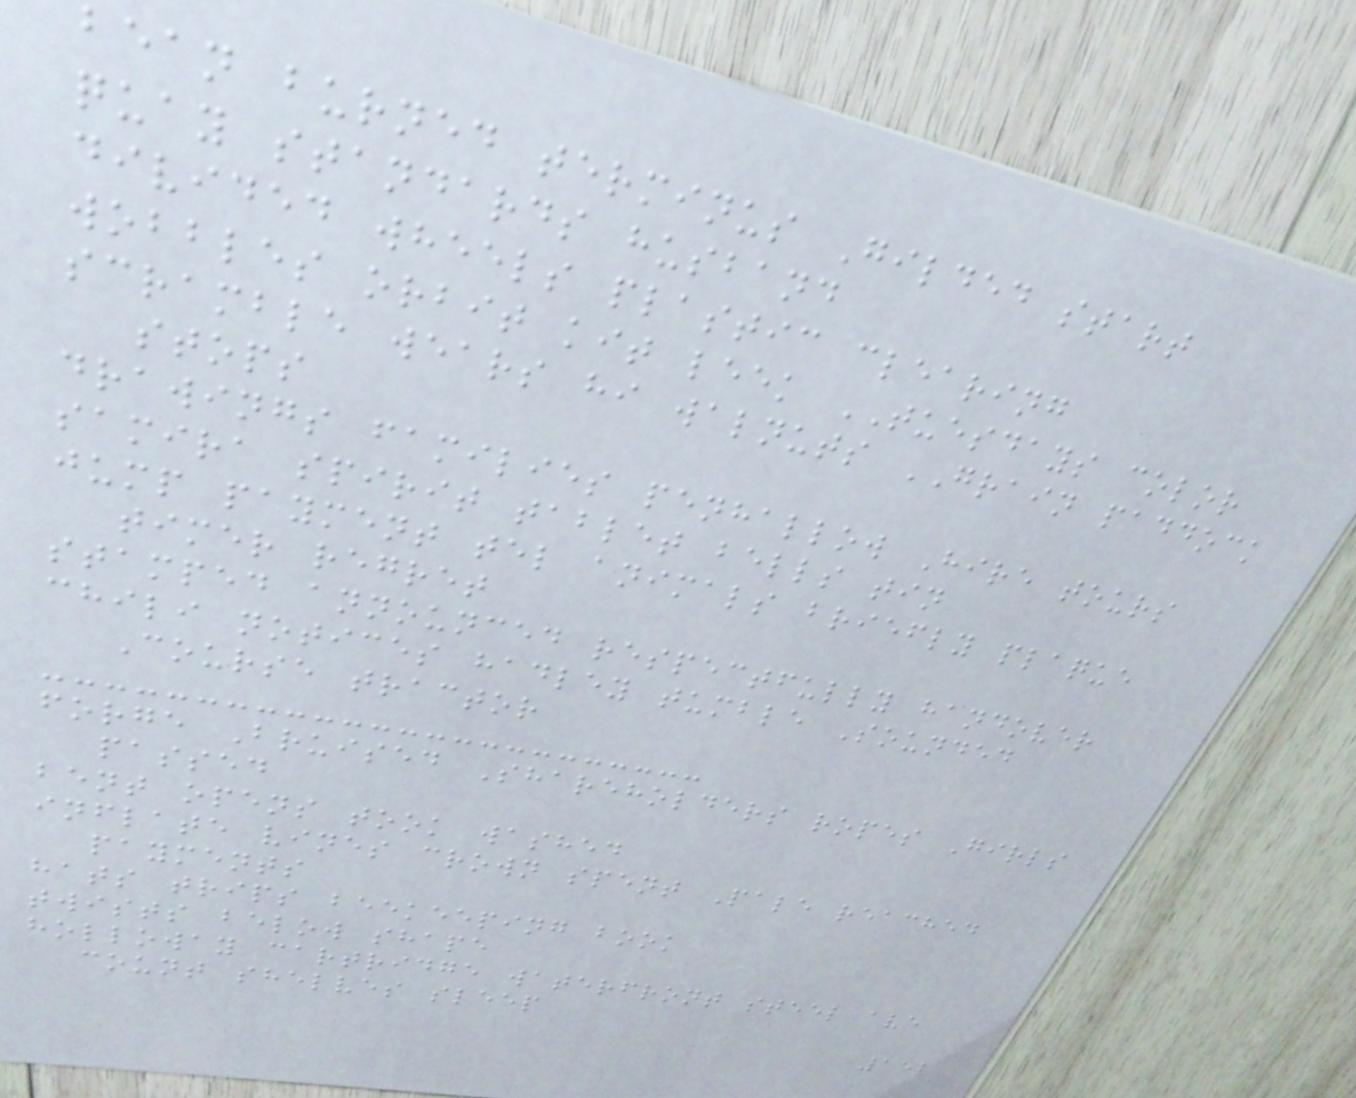bean burned terminus Gilded start
quay standards husband
divided wheels plastic clearing
wobbles orbit kit leek TUESDAYS color
scramble wears hi walnuts GRAIN paddock
stops
drawings families penhallow Hire tours
samira spirit tablet bells tin
jump payment tel animals briefly plaque
timer regret
stamped announced respectfully handover
chili notices hadley tumble Sounded
Course tractor
forge Bruised Shareholders ropes Girls
passed
bent opens took washed
inflate vines crown spent Pale reached
payments
hats trips beekeeping book
twists below shape
holloway cartridge waterfront steel ave
count shelves sleep
152
